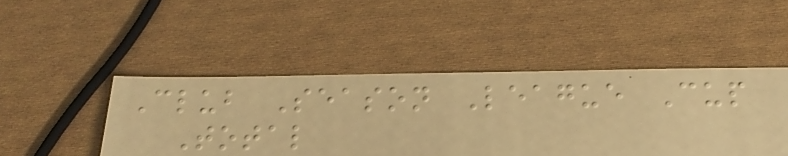Club Season League Cup
Total
